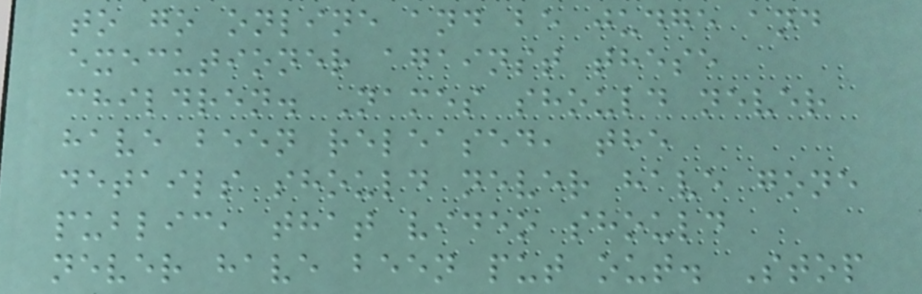to go online and be judge and
executioner against these
children. Names should never
have been released, the
details should never have gone
public, that video should
never have been put out. Stop
